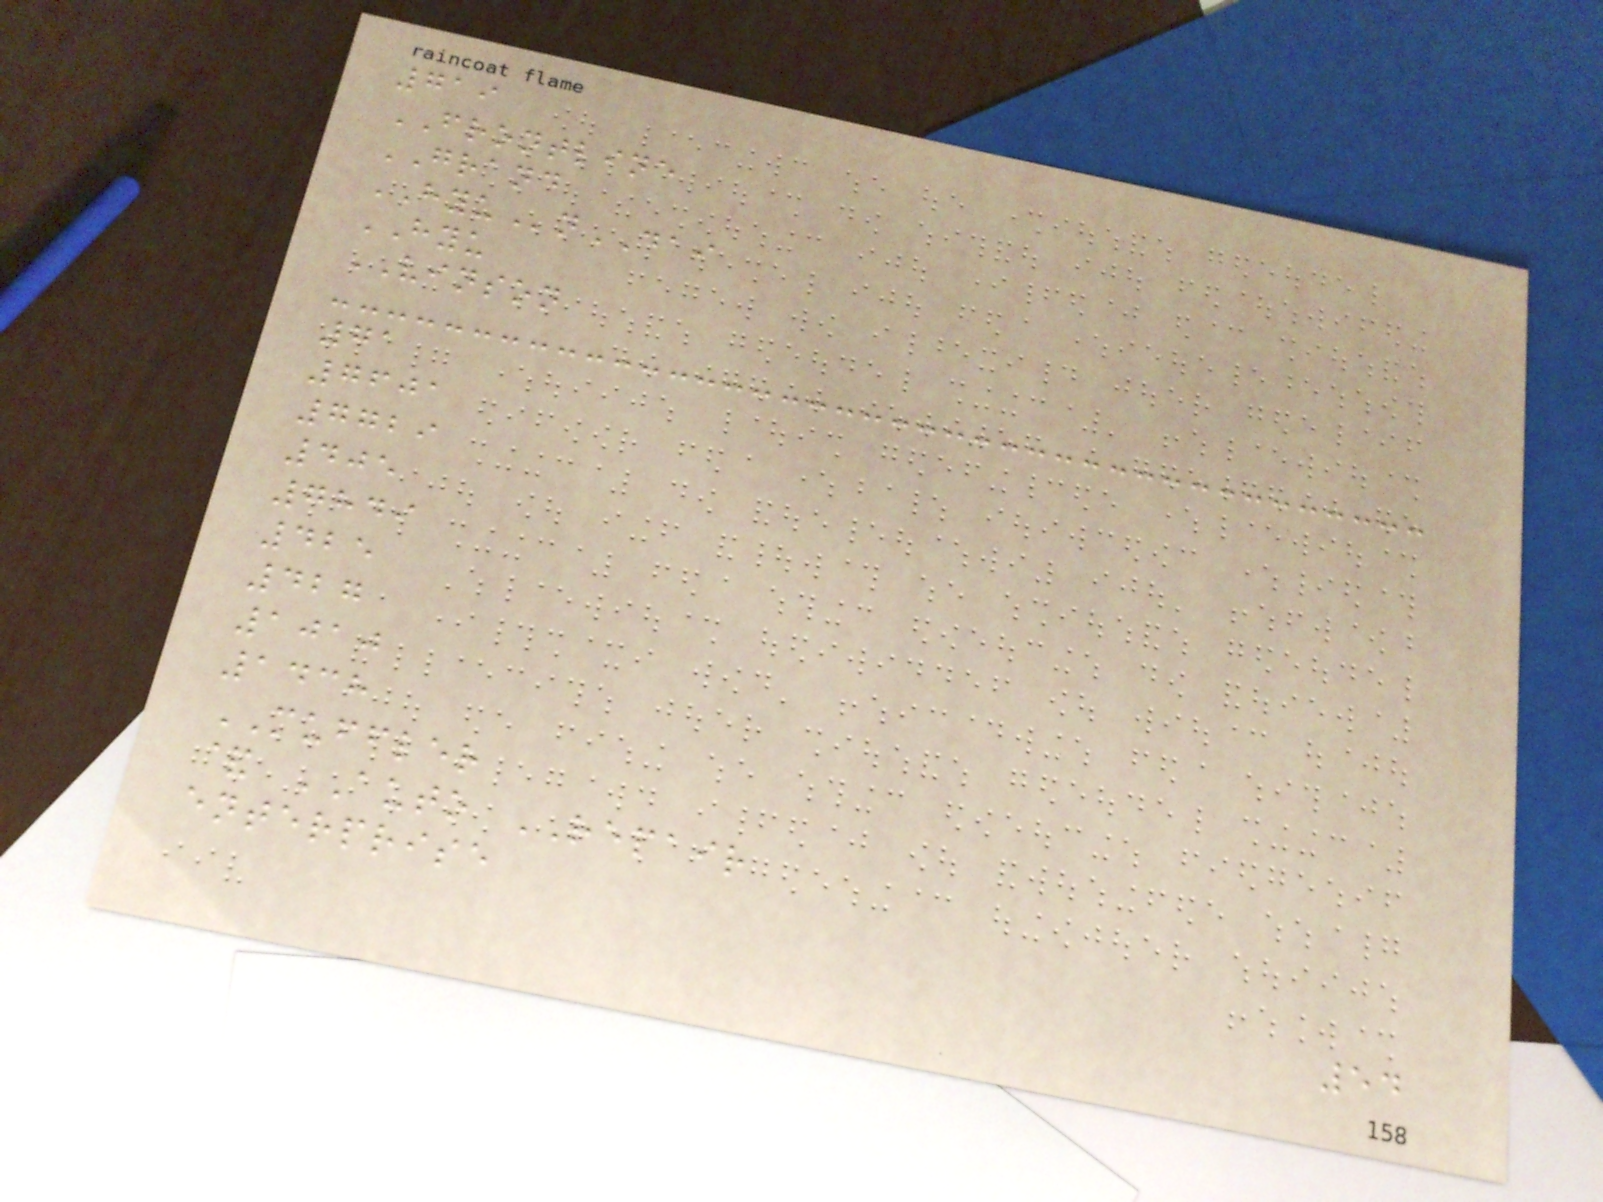719
FRONTLINE
GRAND
HYUnDAI
HYU
VINSON
71
7601
7729
405
7849
425
427
1010
1438
MUFFLER
& AUTO REPAIR
enterprise
54
